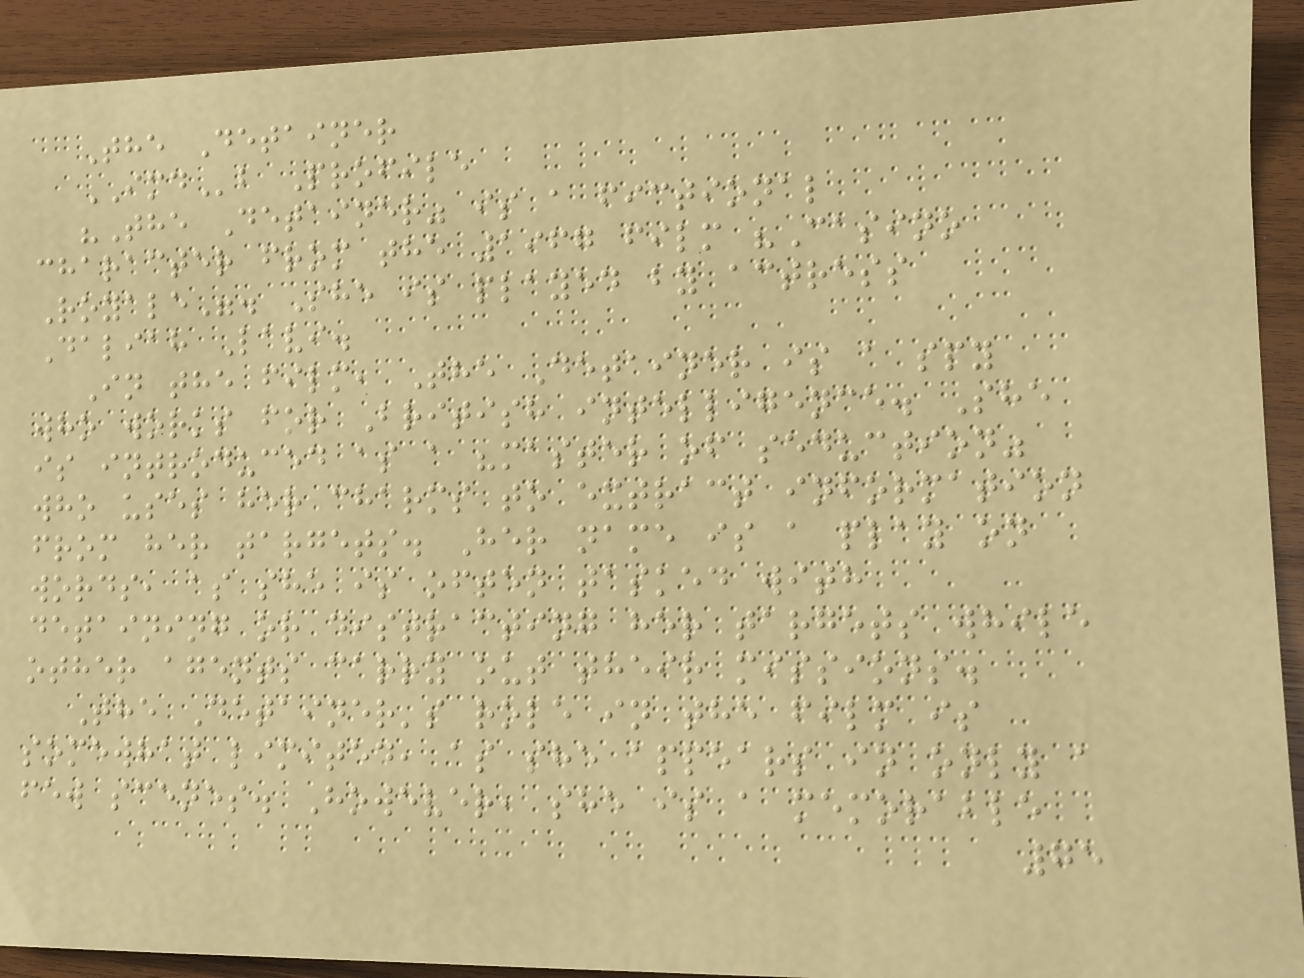The Detainer
IMDb Profile
"The Detainer" is a fictional
character from the 1967 film "Casino
Royale". She is played by actress
Daliah Lavi.
In the film, The Detainer is a spy
who works for British intelligence. She
is introduced as a "master of seduction"
who uses her charms to extract information
from her targets. Her name is a play on
words, as she is often tasked with
detaining or distracting her targets while
other agents carry out their missions.
The Detainer's role in the film is
somewhat limited, as she appears in only a
few scenes. However, she is a memorable
75
